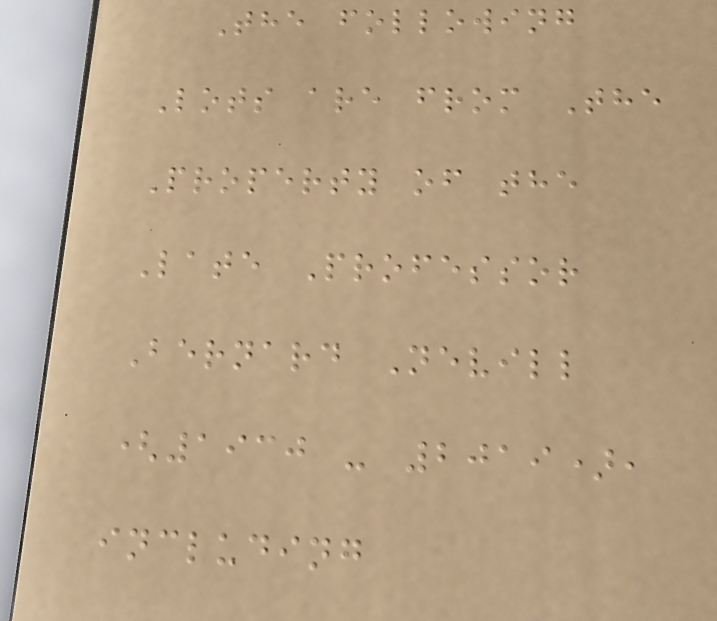The following
Lots are from The
Property of the
Late Professor
Bernard Nevill
(1930 - 2019),
including
